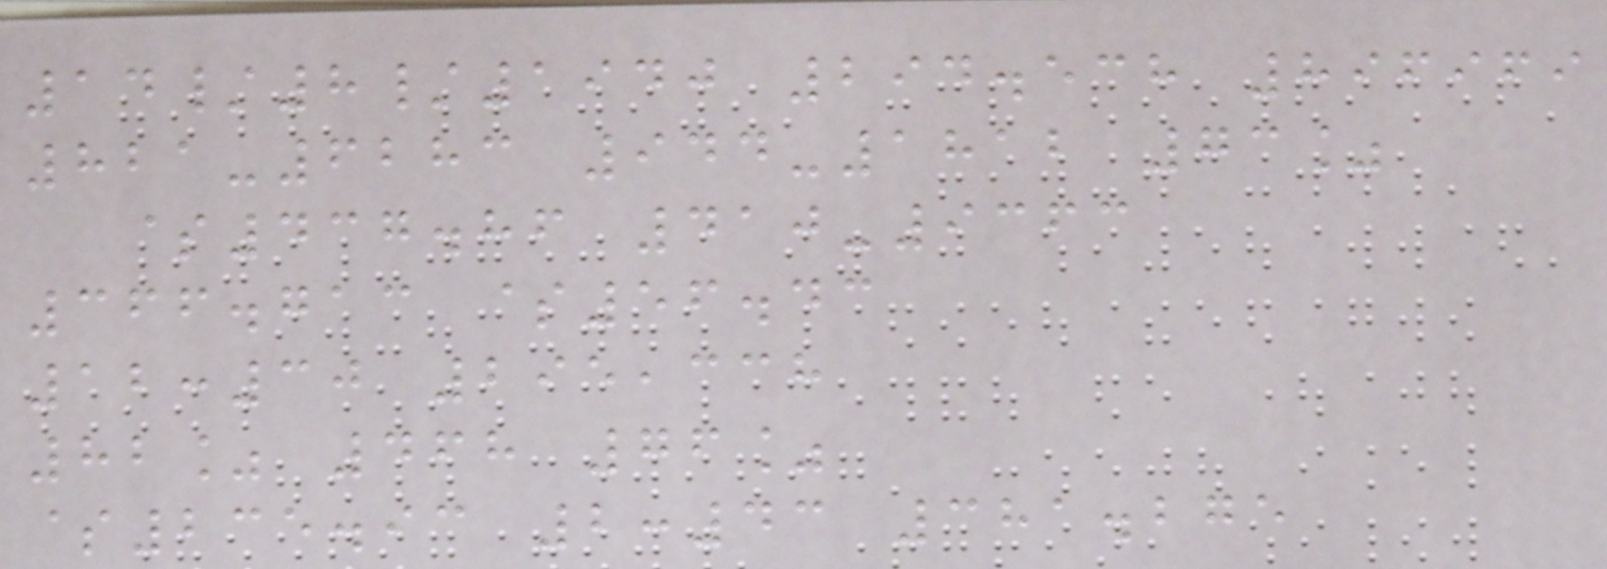14/8/1940 294.538 896969
821-6283 944-1812 73%
$437.86 410-9363
366.713 $56.43
12:30 295,338
82% 468 76%
$235.93 2:43 381.275
